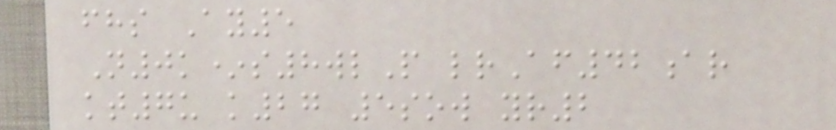fhs Ay5
N0k*s8wlP lrAf42ar
kt7u k27 5sow yr2
